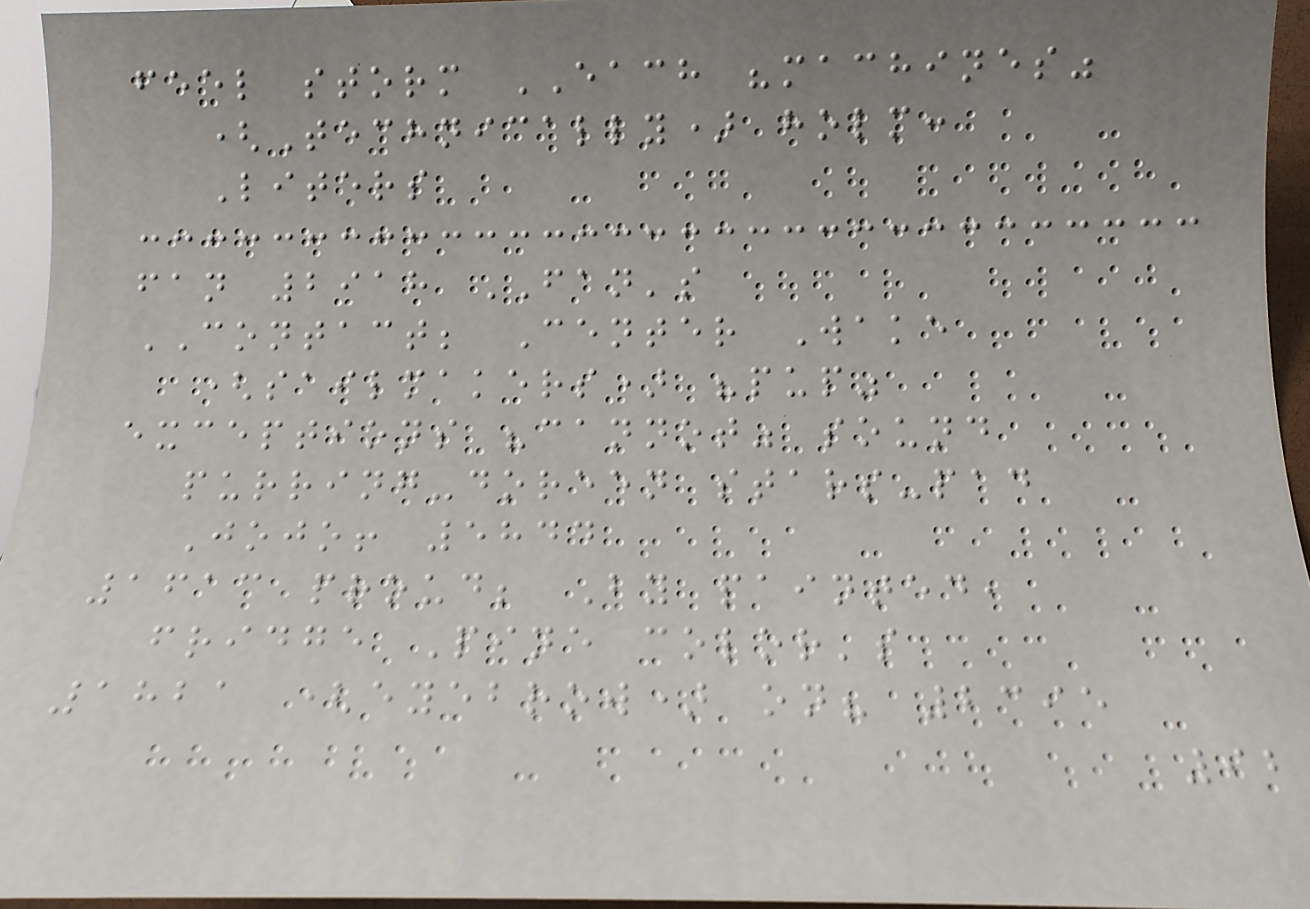feel storm EACH "machines"
(Technically) holm:
Liters
fan 2918 FAN's
CONTACT; Center Wake
(sailmakers) "pup"
exceptions "cannot" sound
purring-doreen stars-pad
Jojo! 5844
1613 proud; By painted,
fridge Pine color's
1821 (eyebrow) on? 2395
92
